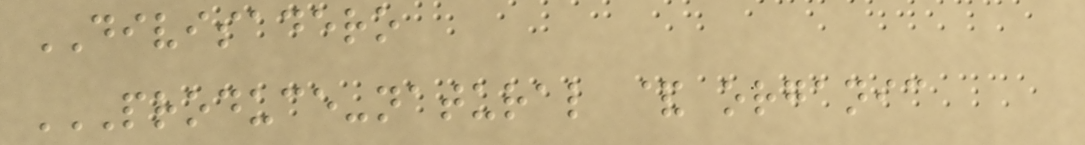DIVISADERO
PRODUCE-NATURAL & ORGANIC
